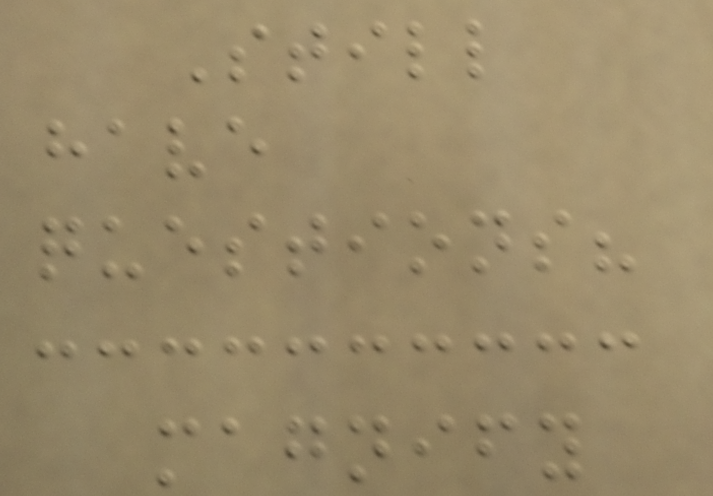Still
have
questions?
magnify
